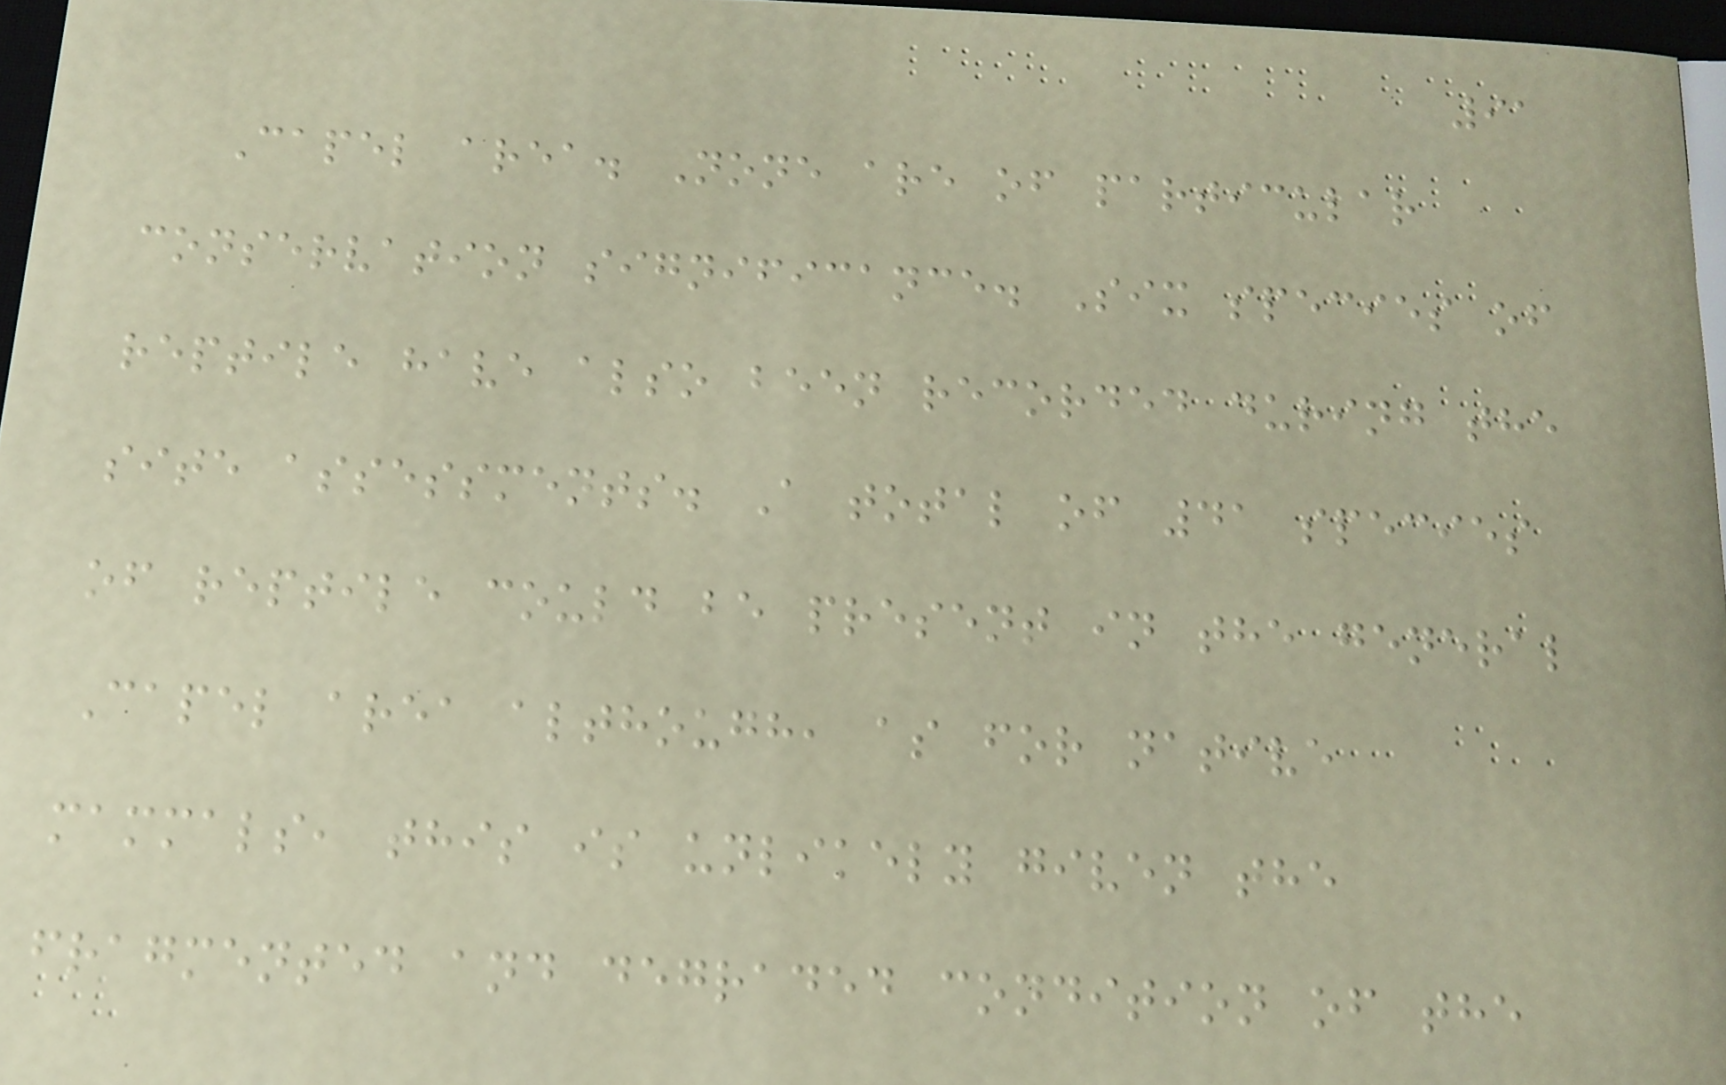91
Capel area. None are of particular
conservation significance. Six species of
reptile have also been recorded during the
site assessments. A total of 41 species
of reptile could be present in the general
Capel area although, as for native
mammals, this is unlikely given the
fragmented and degraded condition of the
